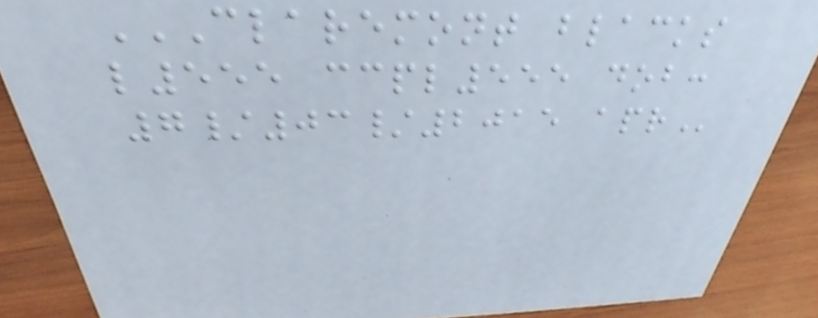CLAREMONT BLACKS
L555 CCPL555 DOB:
7/03/2015 APR
